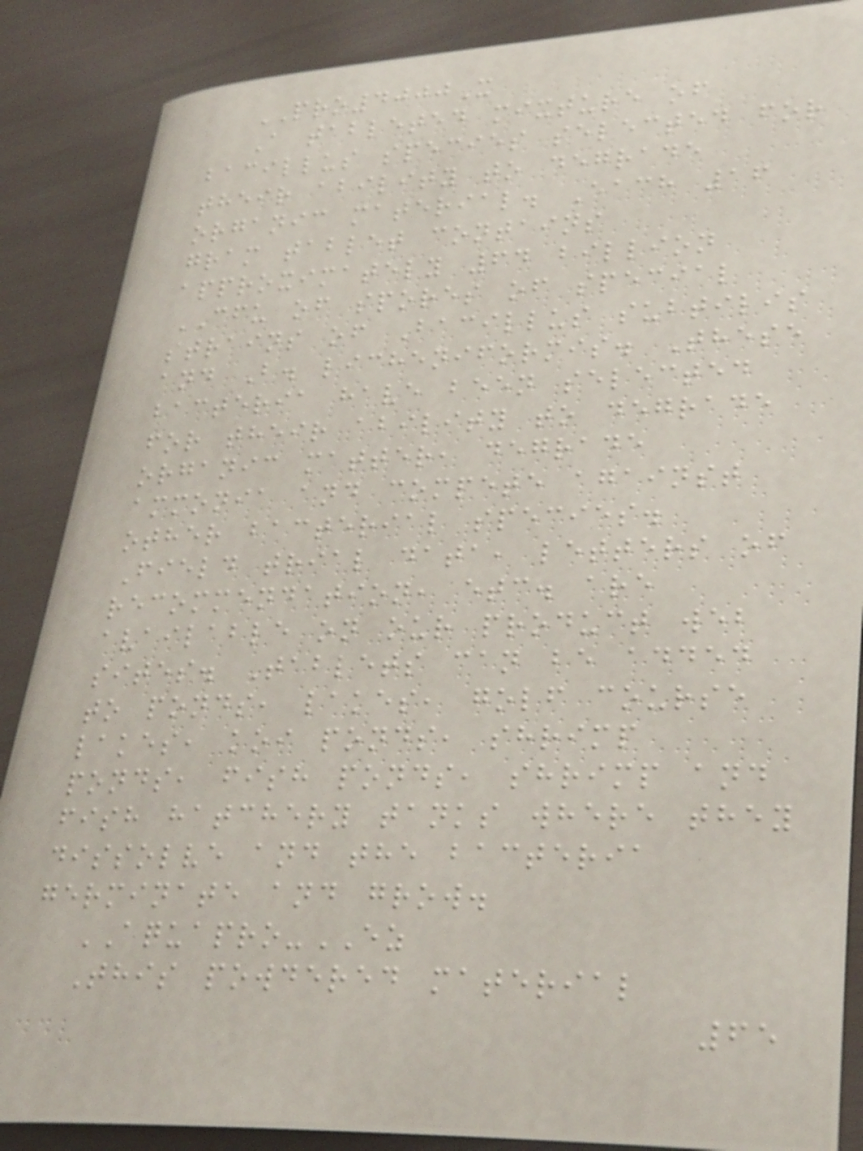PRO4000X
A tableted mixture of
bacillus species selected for
their ability to degrade
organic material. Each 16
gram tablet contains
approximately 64 billion
CFU of spores of special
strains of Bacillus subtilis
and B. licheniformis. These
bacteria have been selected
for their ability to degrade
organic matter, degrade
ammonia and compete against
other bacterial species.
Field trial data, letters of
recommendation, etc. are
available on our product web
sites. Tablets can be added
to ponds, lakes, golf course
lakes, koi ponds, shrimp
ponds, fish ponds, shrimp and
fish hatchery tanks where they
dissolve and the bacteria
germinate and grow.
AQUAPRO-EZ
This powdered material
65
